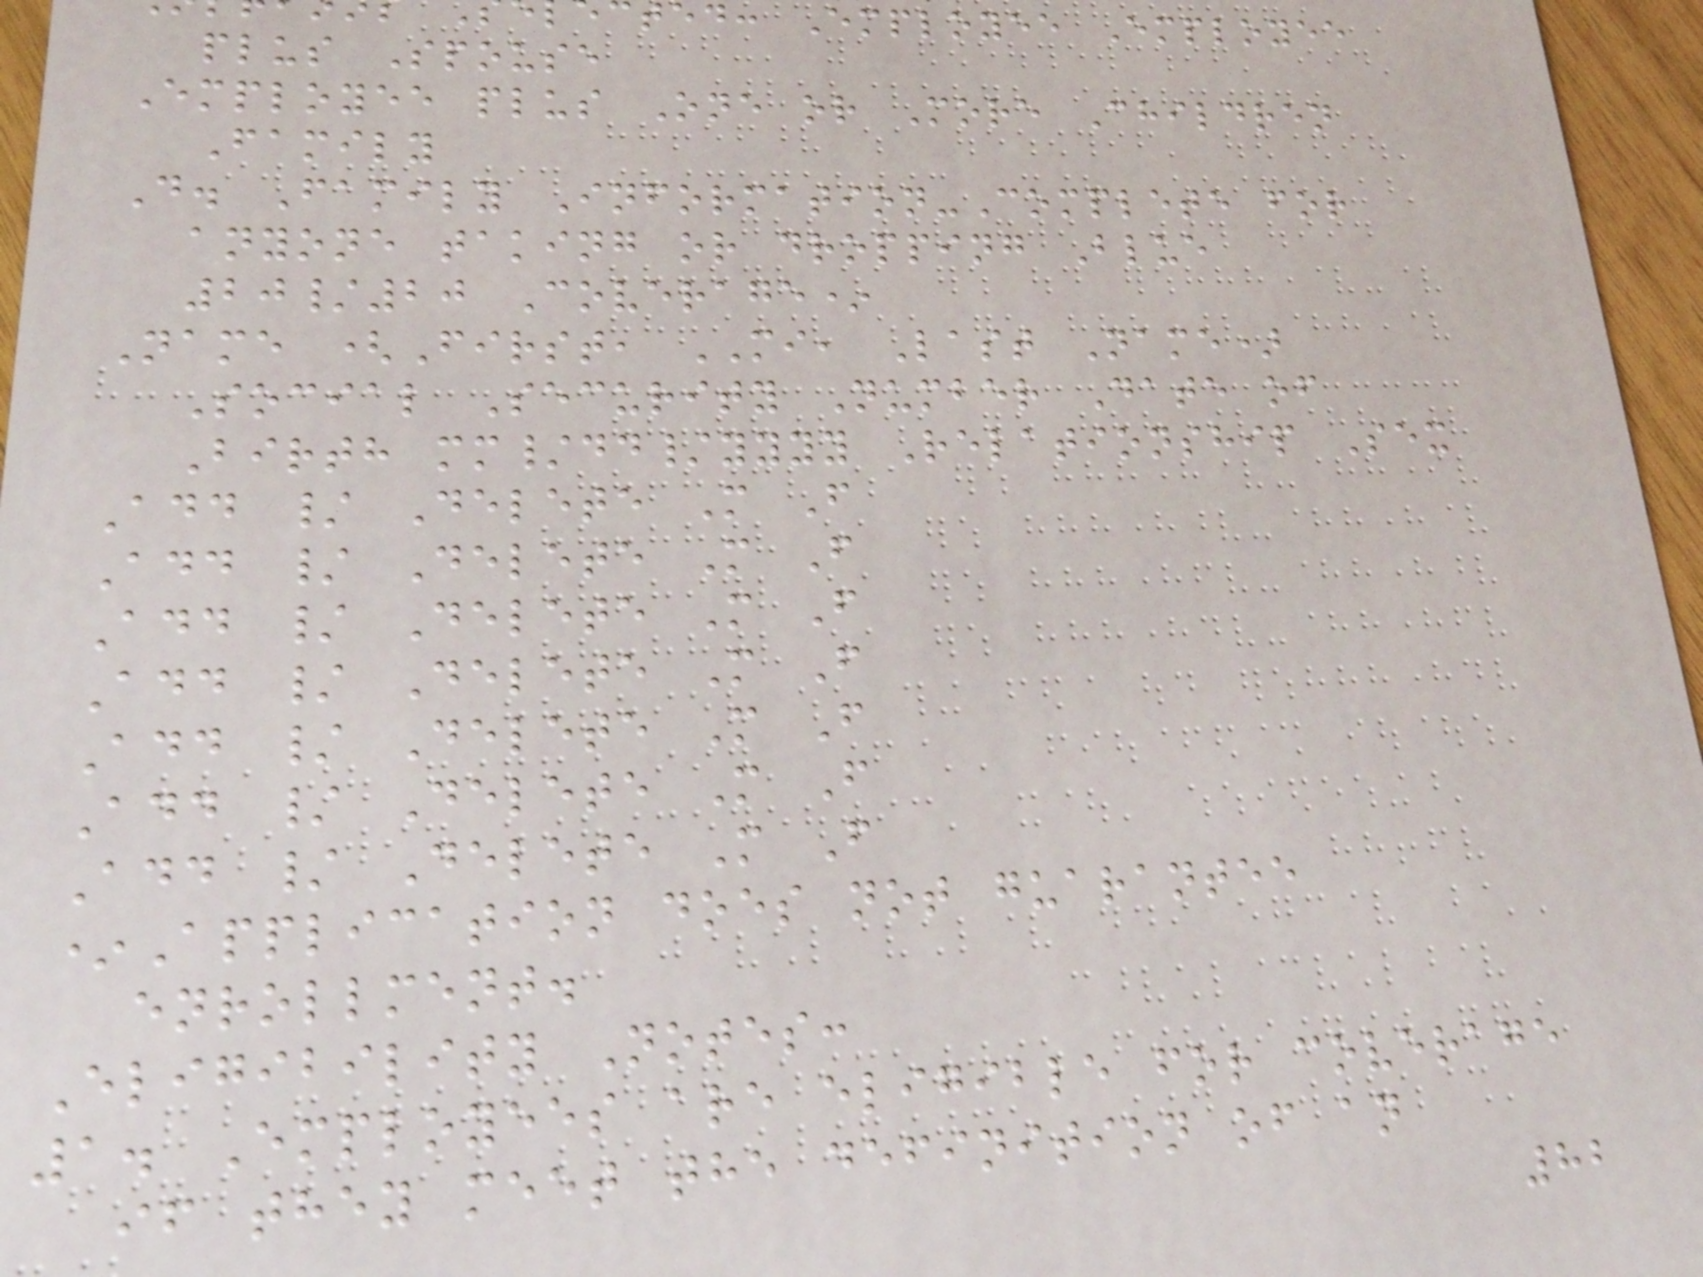ted: Employee Employee
plus Spouse
Employee plus One or More Children
Family
D. Family Information-Complete for
anyone taking or dropping Blue
20/20 Coverage*
Name (First, MI, Last Name)
Social Security Number Date of
Birth mm/dd/yyyy Relationship Sex
Add / Delete M F
Add / Delete M F
Add / Delete M F
Add / Delete M F
Add / Delete M F
Add / Delete M F
Add / Delete M F
*Application does not guarantee
enrollment.
Eligibility Notes:
1. Employees are eligible for coverage
if they meet the definition of an
82
